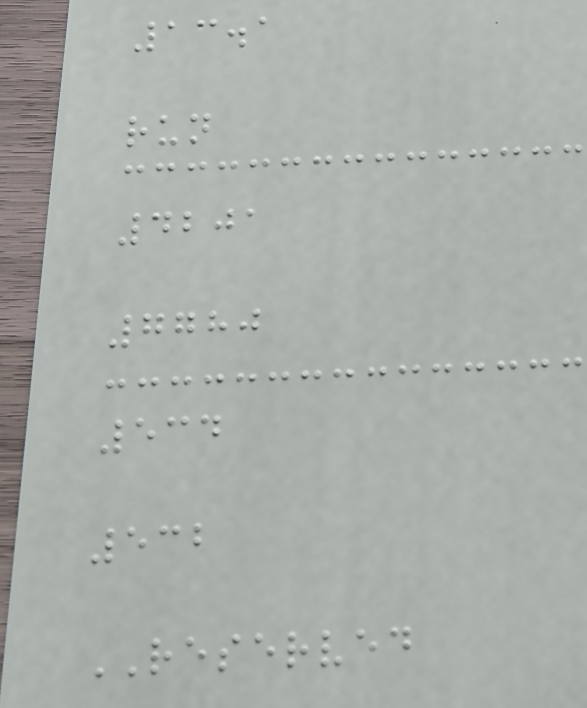13.1
run
4201
7780
534
532
RESERVED
